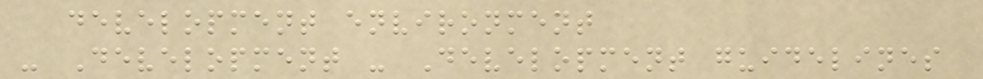development environment
- Development - Development guidelines
